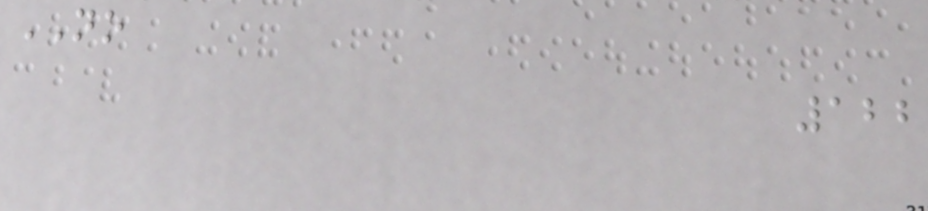NO
122
